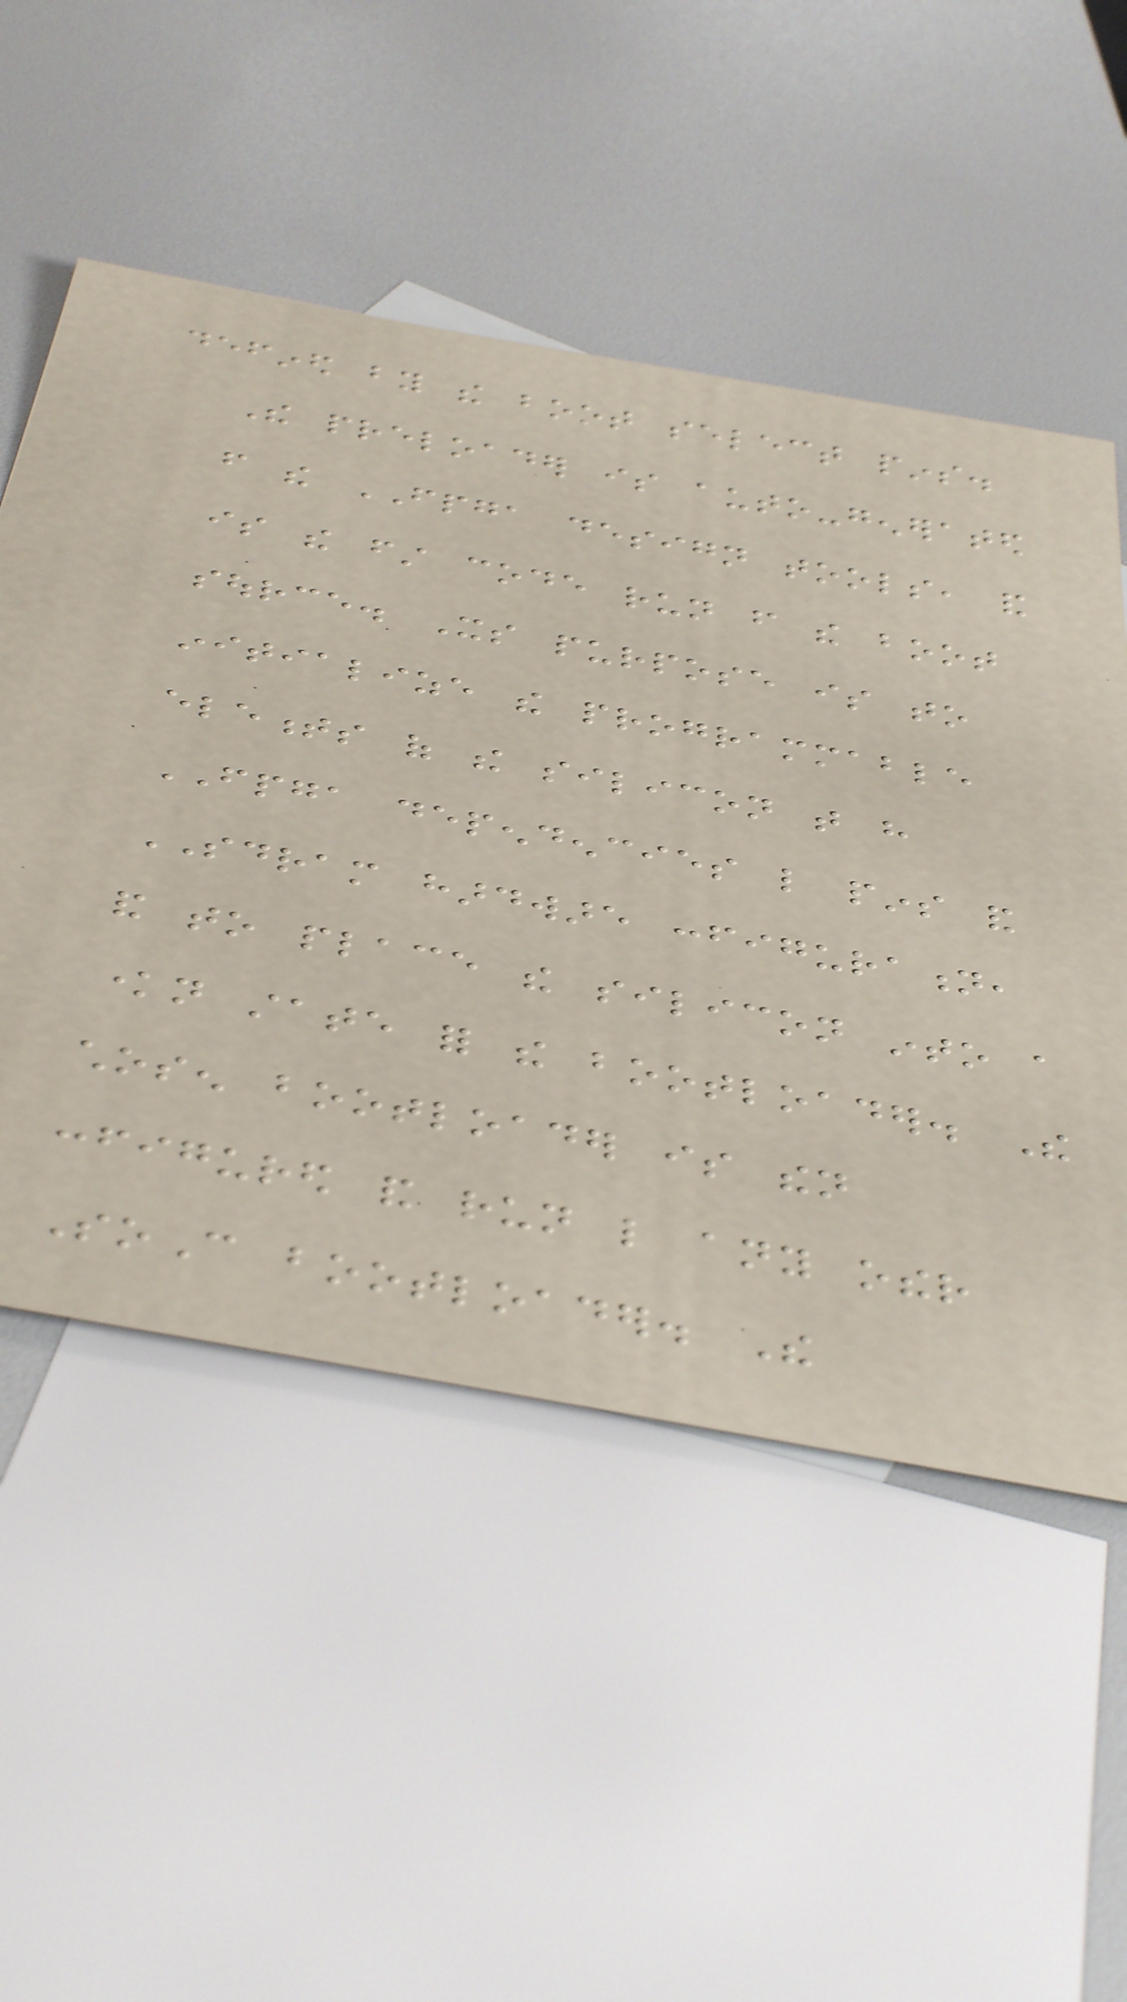defined by the boot select pins.
The preloader is auto-generated
from the FPGA design tools, and
is the first code run from the boot
source. Its purpose is to
initialize the programmable
elements of the silicon that have
FPGA dependencies like pins and
SDRAM hardware configuration,
and to place the silicon into a
known state for the bootloader. The
chosen bootloader is then
configured and run like any other
SoC bootloader. The
